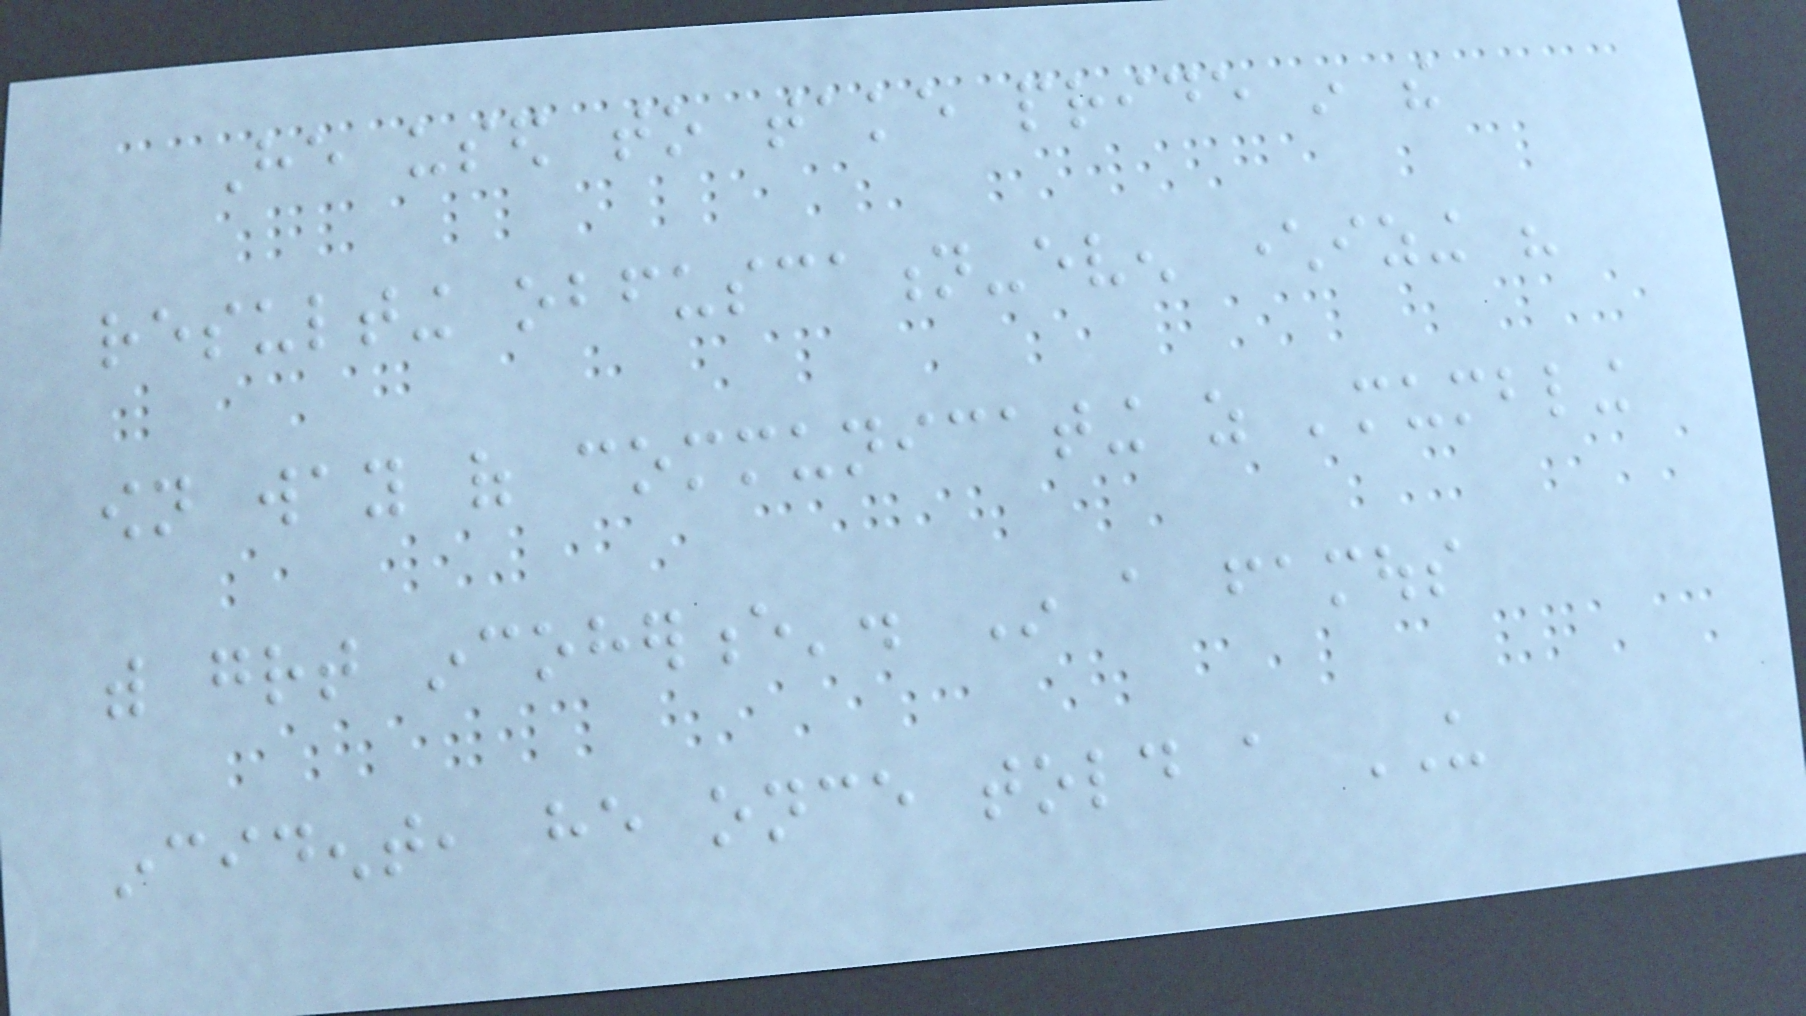He used to take pride in the
resulting obfuscation-even characterizing his
own way of communicating as 'mumbling
with great incoherence'. In a famous
incident, he once told a US
